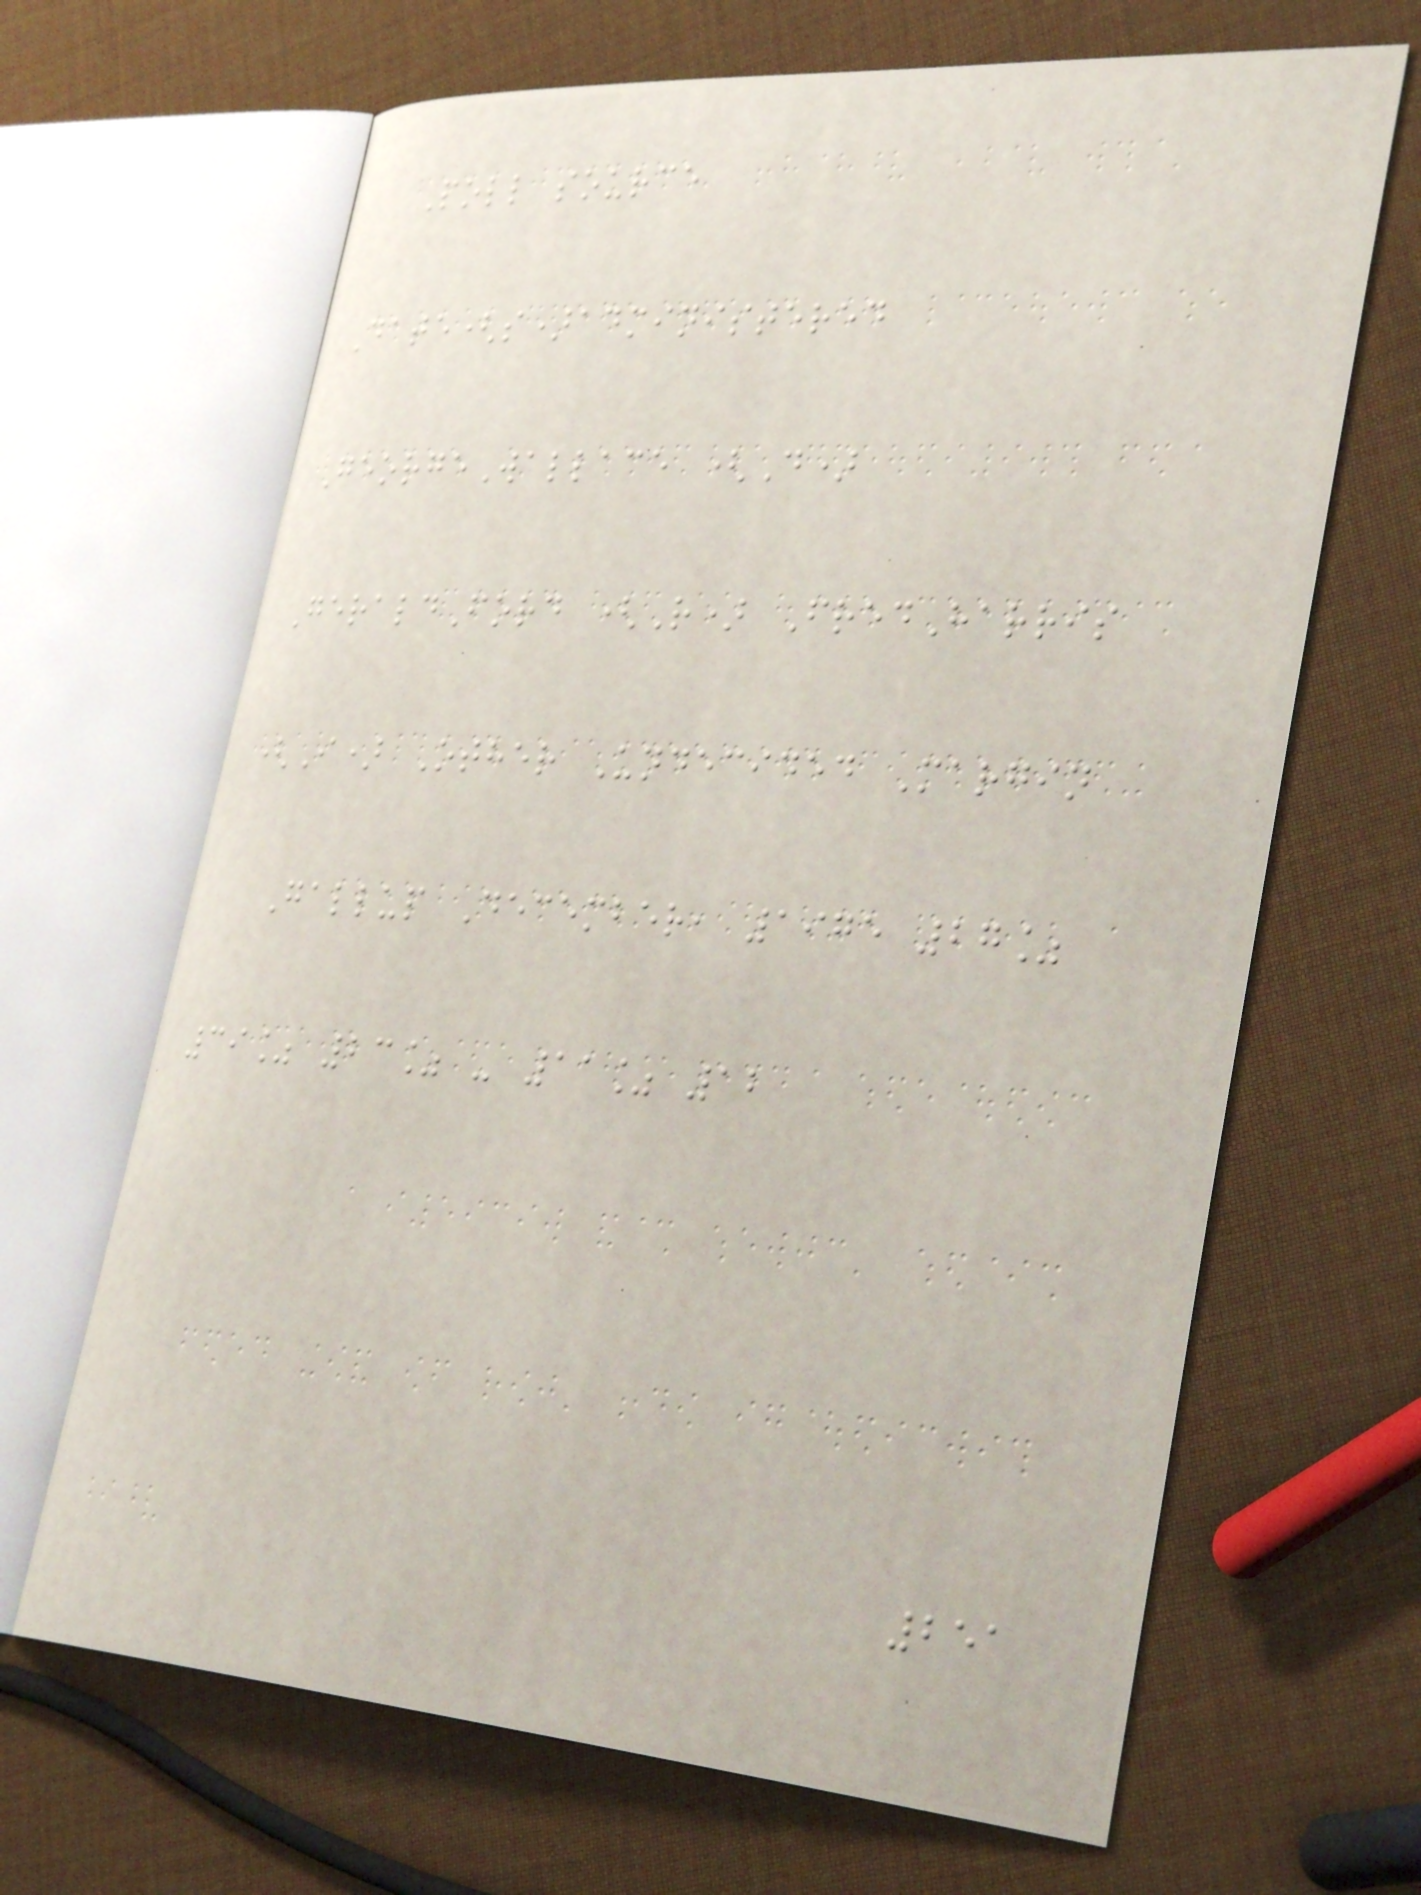Poll source
Date(s)administered
GeorgeWallace (D)
GeraldFord (R) FredHarris
(I) Other Undecided Margin
Gallup December, 1975 27%
39% 23% - 11% 12
251
